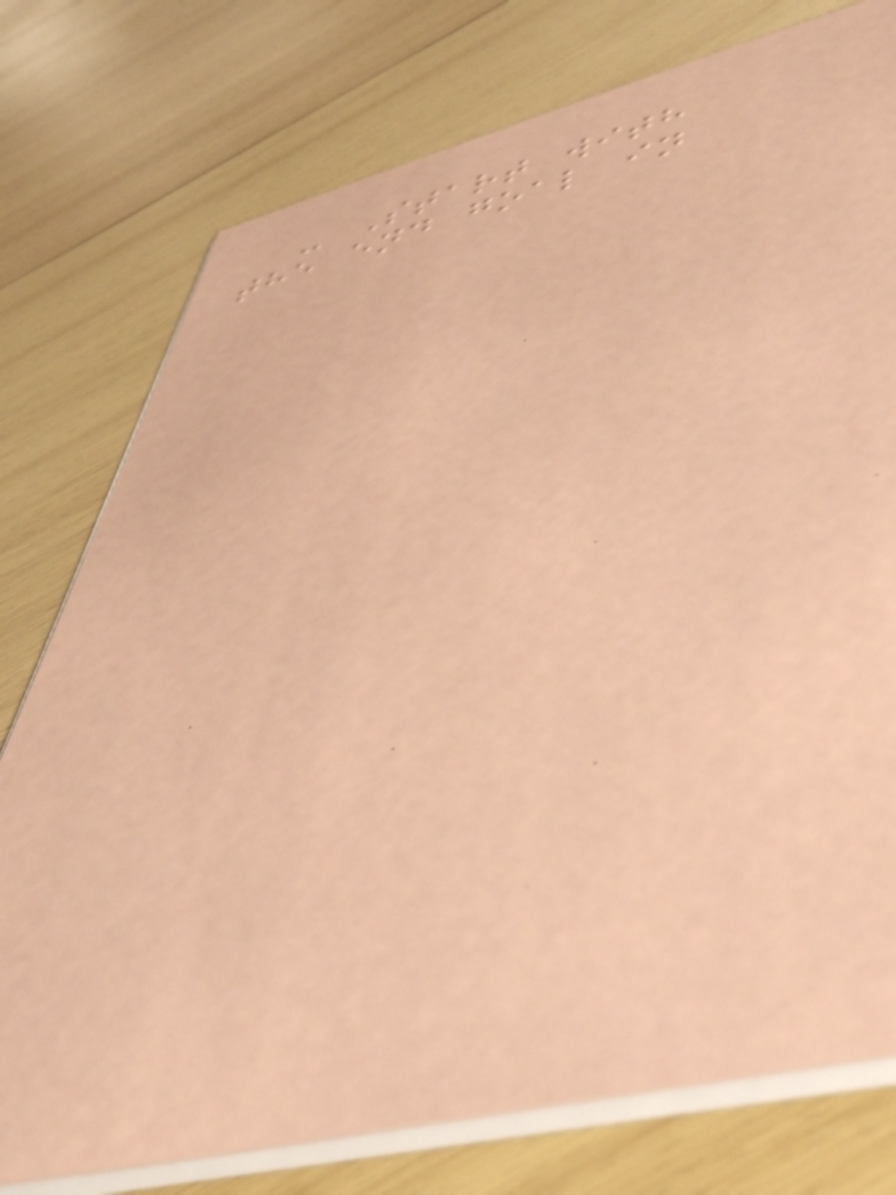- Start with
the end goal in
